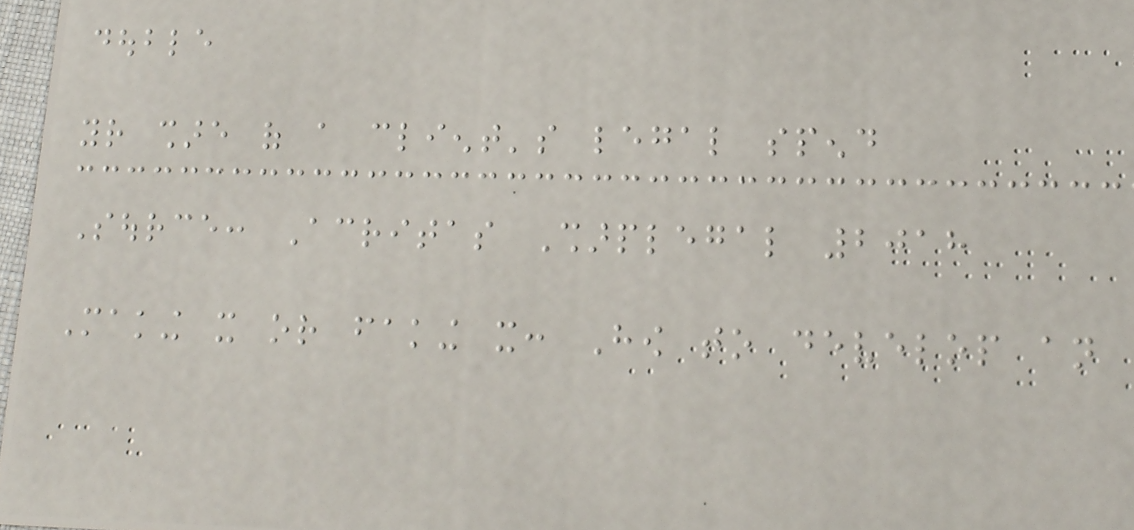double
your share of a client's legal spend
Source: Acritas Sharplegal 2018
Making it or faking it: How to develop an
